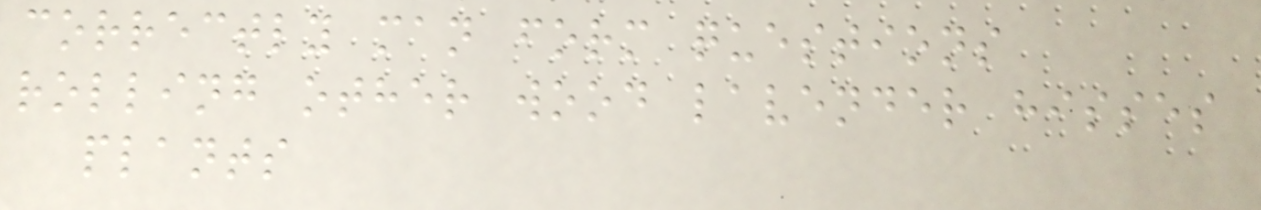correctly man form questions
rolling other wood lavender hisses
plants
